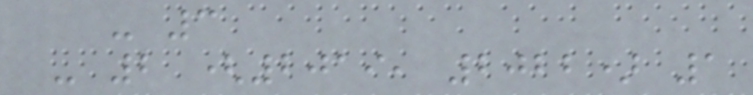- 3
- 2 (2019, 2022) 1
